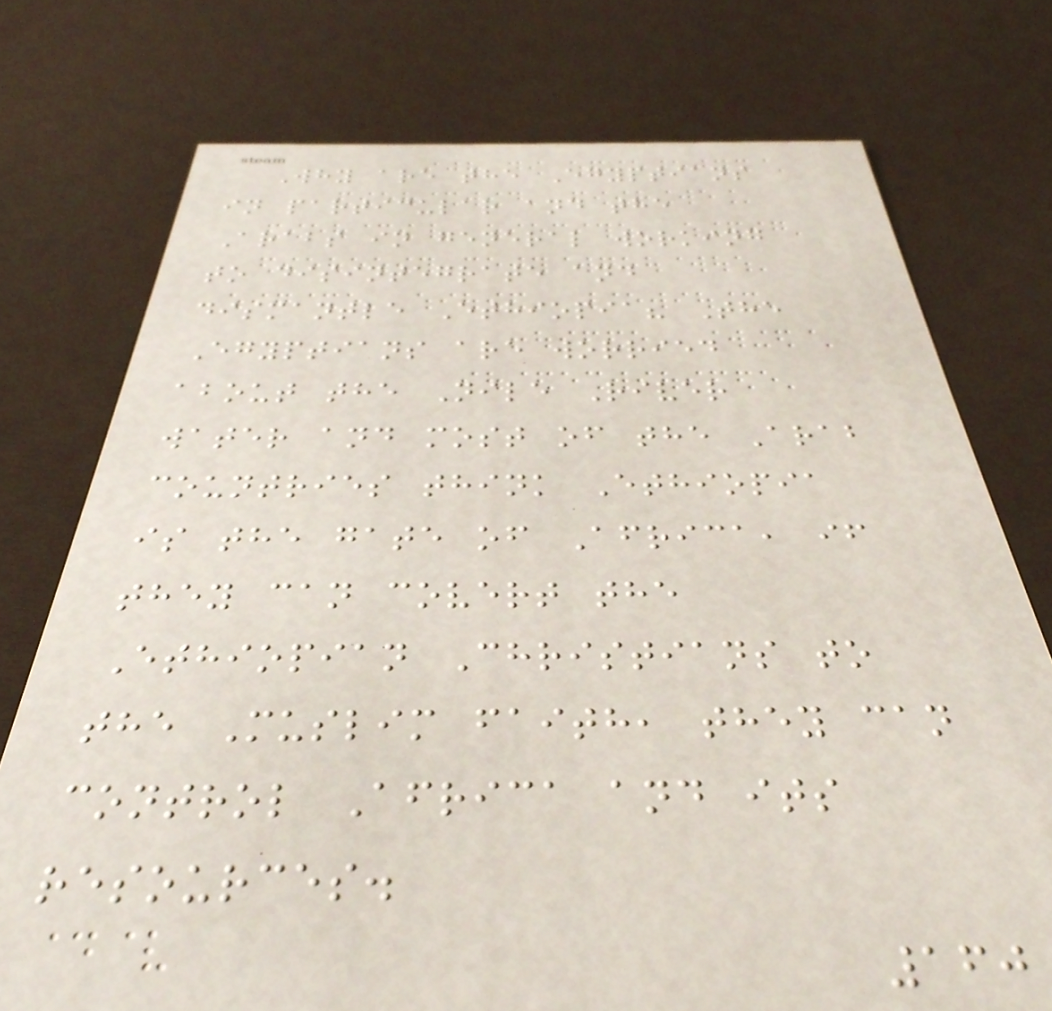Why are the Egyptians
in particular and the
Arabs in general working
to disintegrate and
dismantle Ethiopia? The
Egyptians are worried
about the Nile River
water and most of the Arab
countries think Ethiopia
is the gate of Africa, if
they can covert the
Ethiopian Christians to
the Muslim faith, they can
control Africa and its
resources.
160
